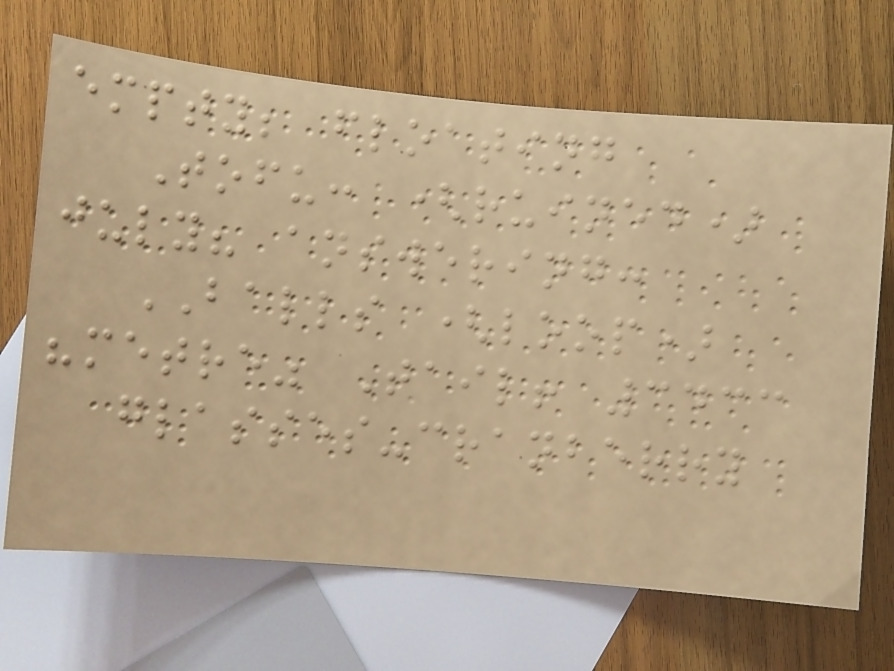empty; floating
Tofu: (ruined)
july? answering:
BALLS (loop)
"metre" Tail! 3433
glasses-cranberry
